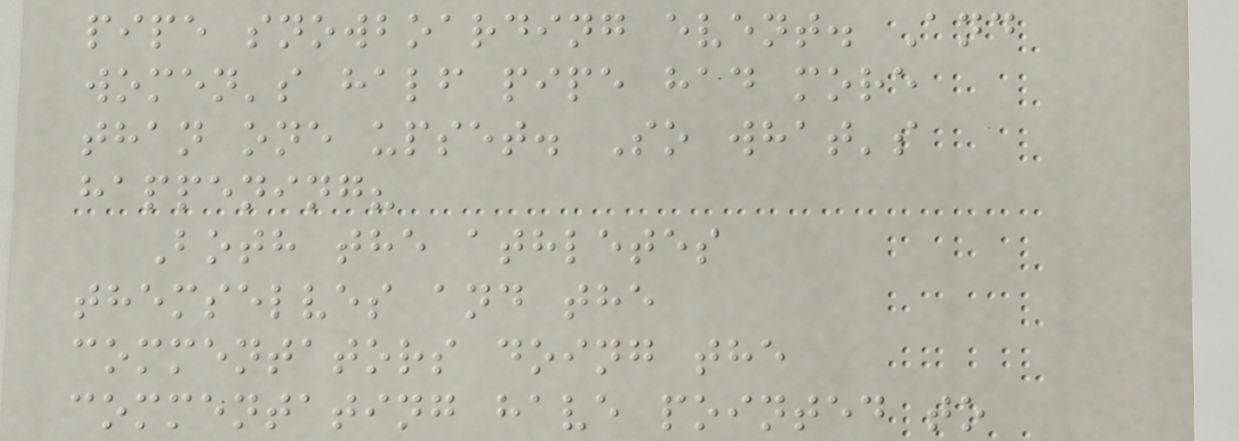pipe snowboarding event. And
women's half pipe had more
than one upset. So what's
happening?
Both the athletes
themselves and the
commentators doing the
commentating have pointed to
